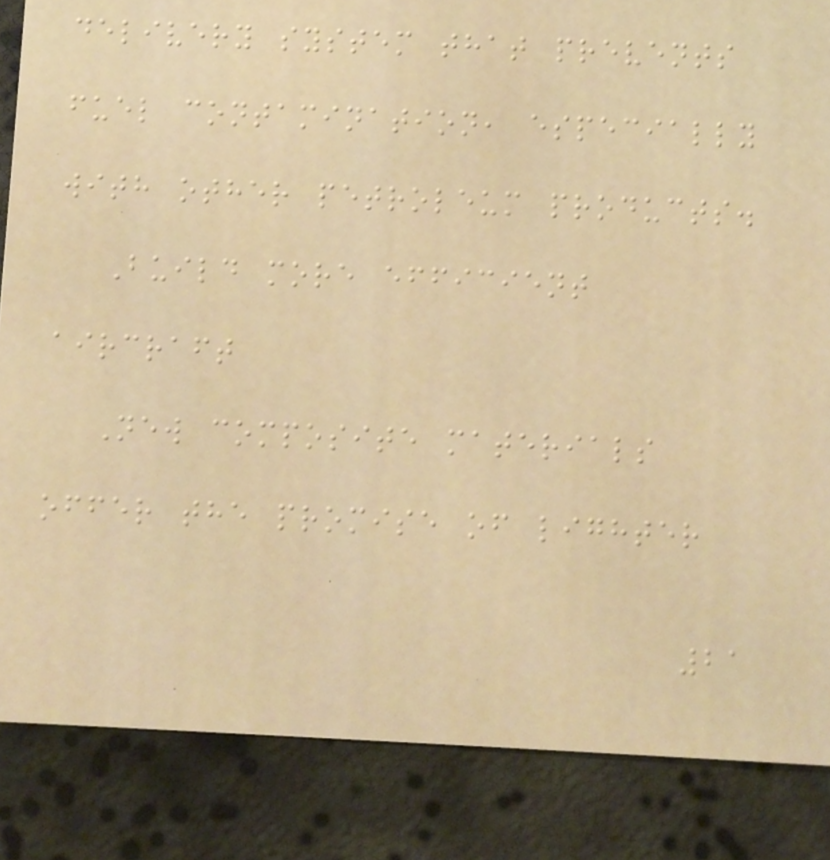delivery system that prevents
fuel contamination, especially
with other petroleum products.
Build more efficient
aircraft
New composite materials
offer the promise of lighter
21
